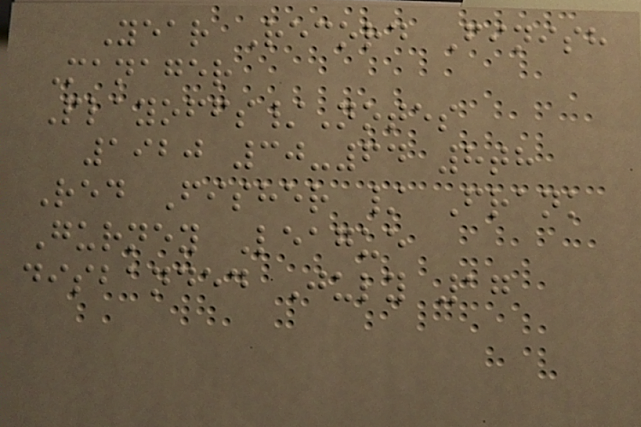Year Record Finish
Manager
Playoffs/Notes
1920 30-64 8th
Red Fisher / Frank
Gurney League
disbanded July 17
